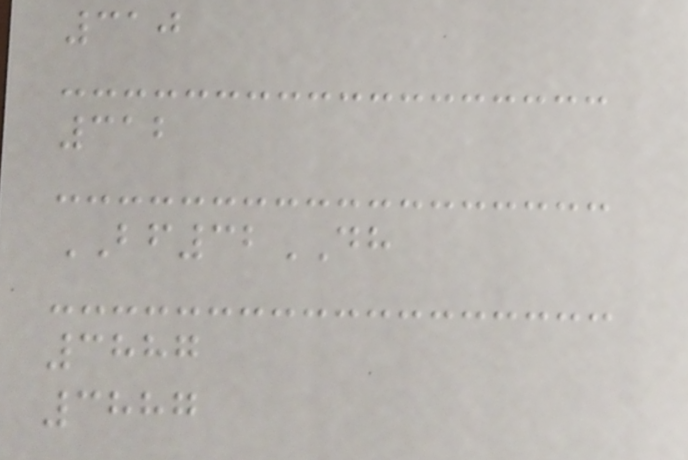310
312
BF32DH
3887
3887
